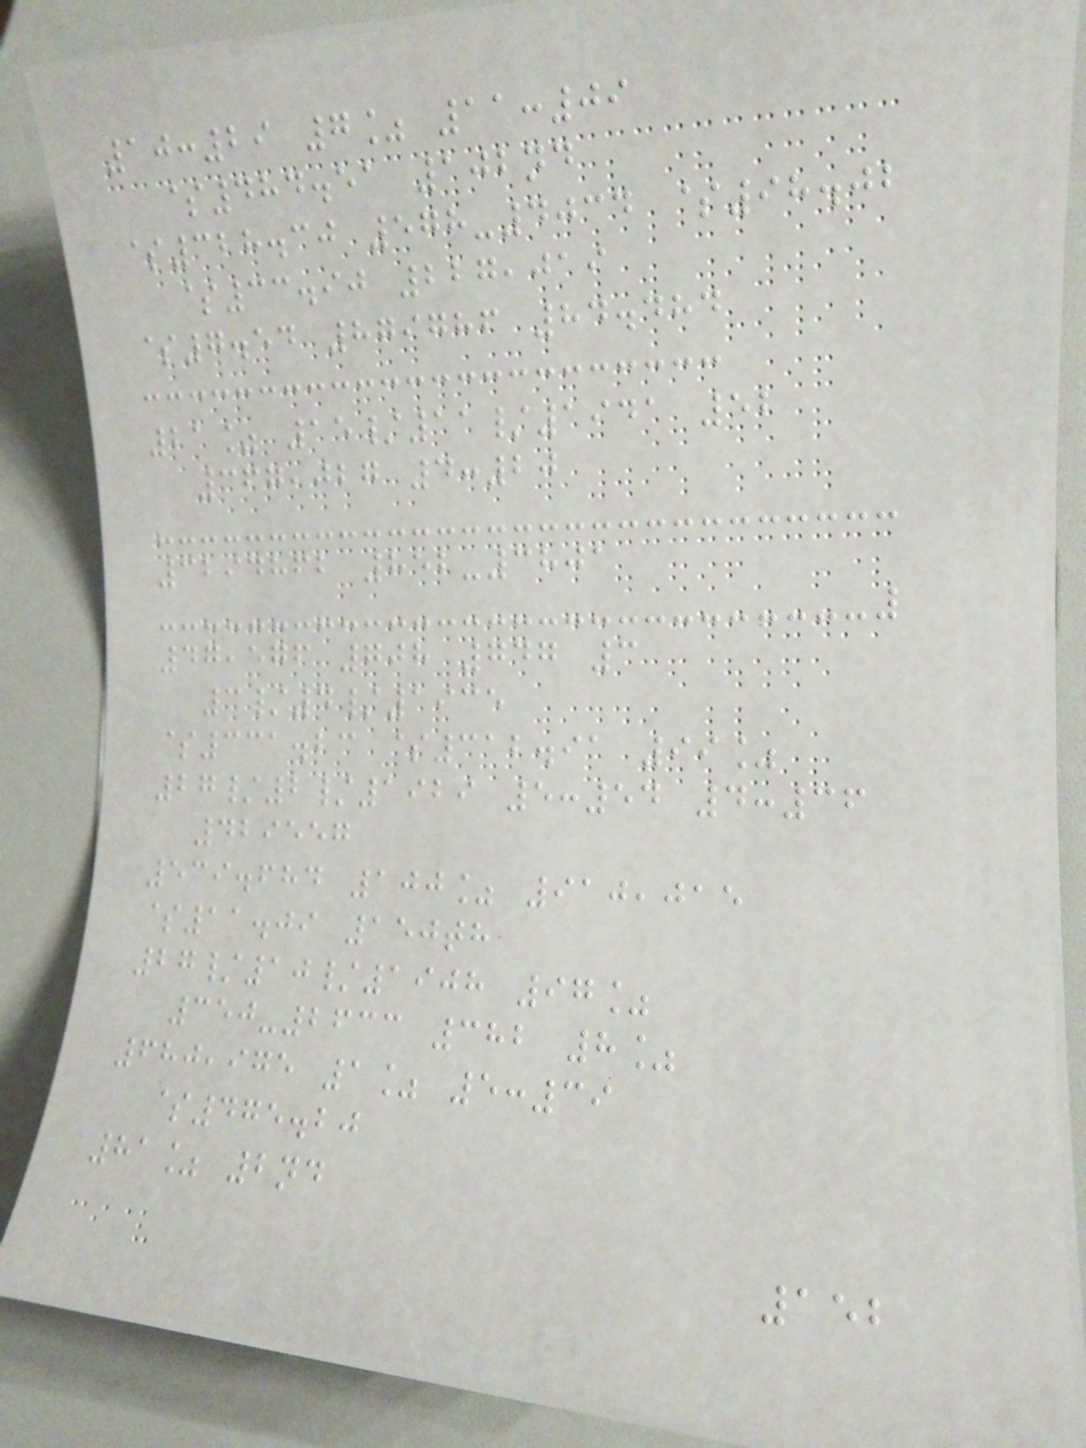10:29 7% 11:09
$484.51 102nd
$328.30 578-4034 $98.02
$33.90 227,019
$7.54 879786 84.484
21% 15/11/1941 52
367,027 4:20
3294862 852-3801
47,576 708 747 3
3/4/1935
$331.23 $312.91 99%
27/2/1929 5:54 4:36
429557
539.684 100% 910,015
$11.09 150th
27/10/1908 97%
350-2633 382 8%
680,975 1% 5:39
$475.20
81% 2nd
152
